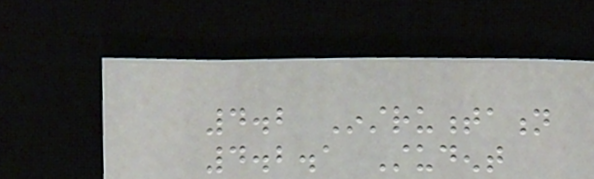4.2 Instrumentation
4.2.1 Student
